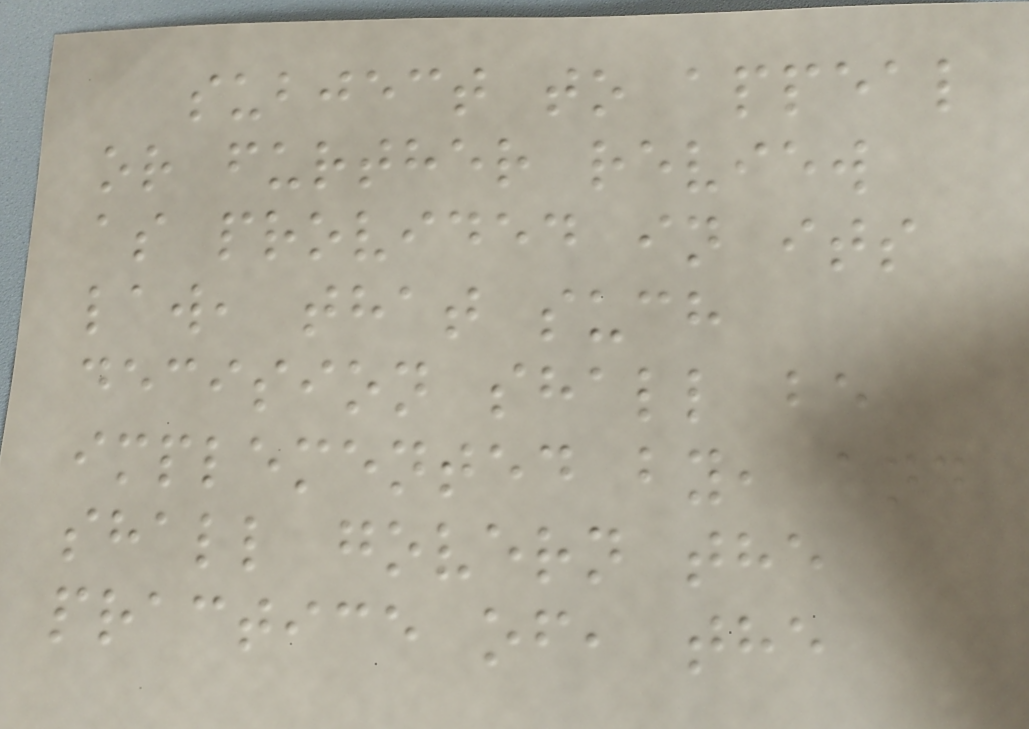subject to appeal
or further review
as provided in its
law, that such
decision shall be
implemented by, and
shall govern the
practice of, the
